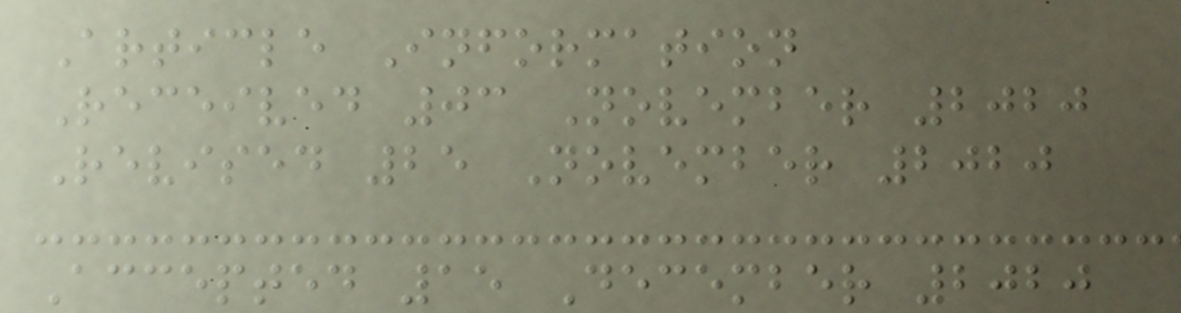Article Information
Received 03 November 2020
Revised 25 November 2020
Accepted 15 December 2020
